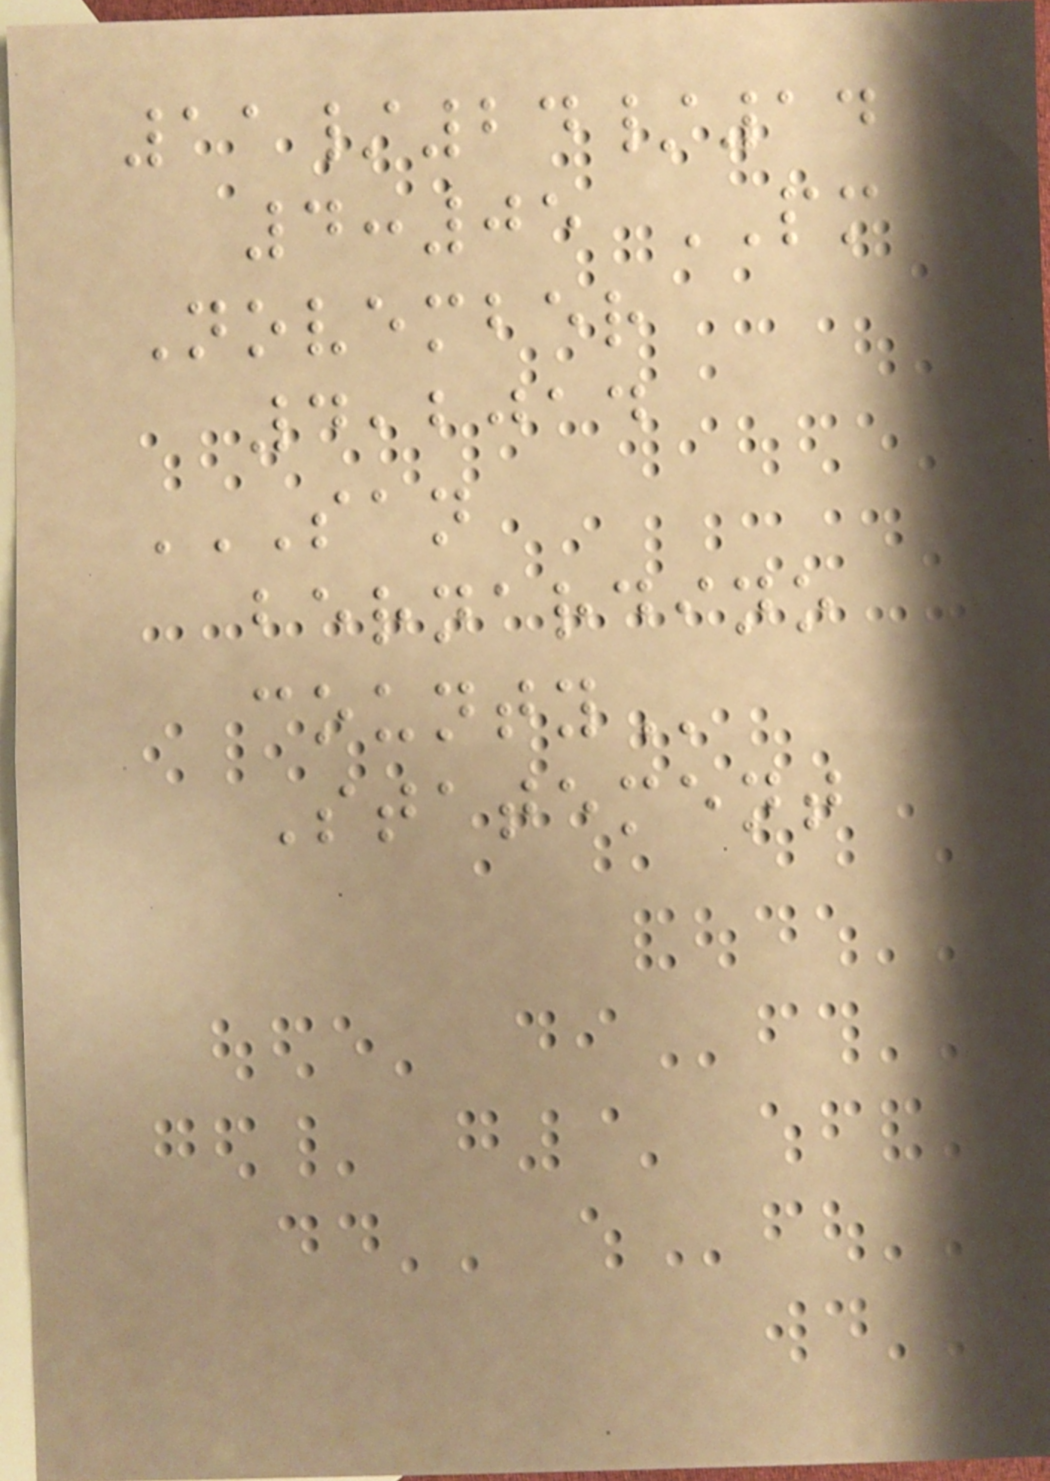11/24/14
4:05 PM
November
4,2014
SAN
BERNARDINO
COUNTY
Statement
